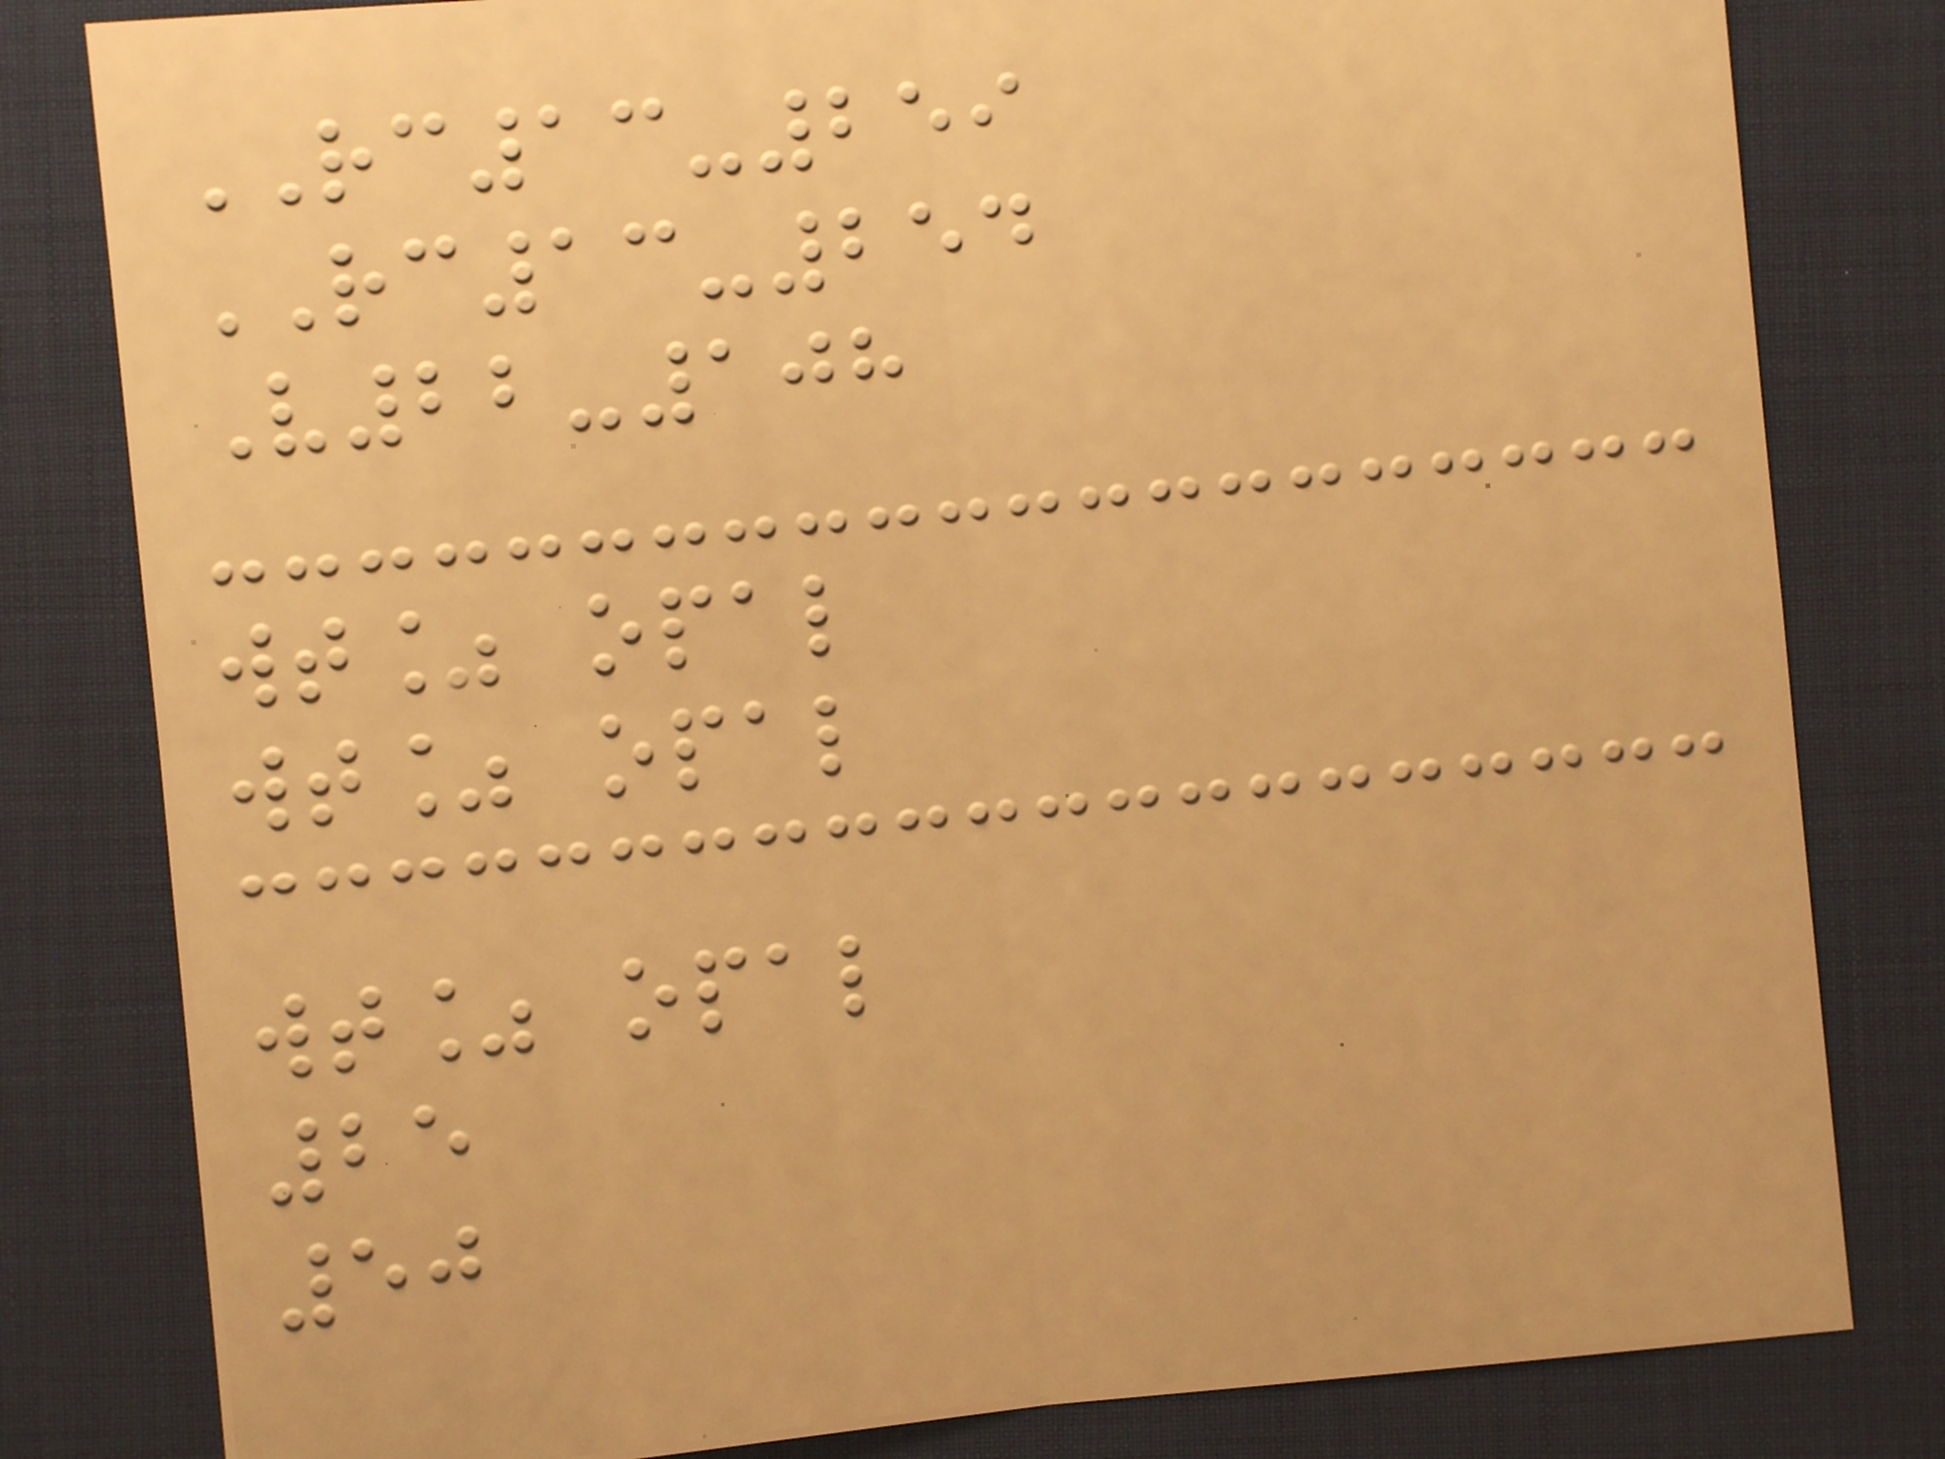RC13-259
RC13-254
V22-108
wt% opal
wt% opal
wt% opal
25
50
